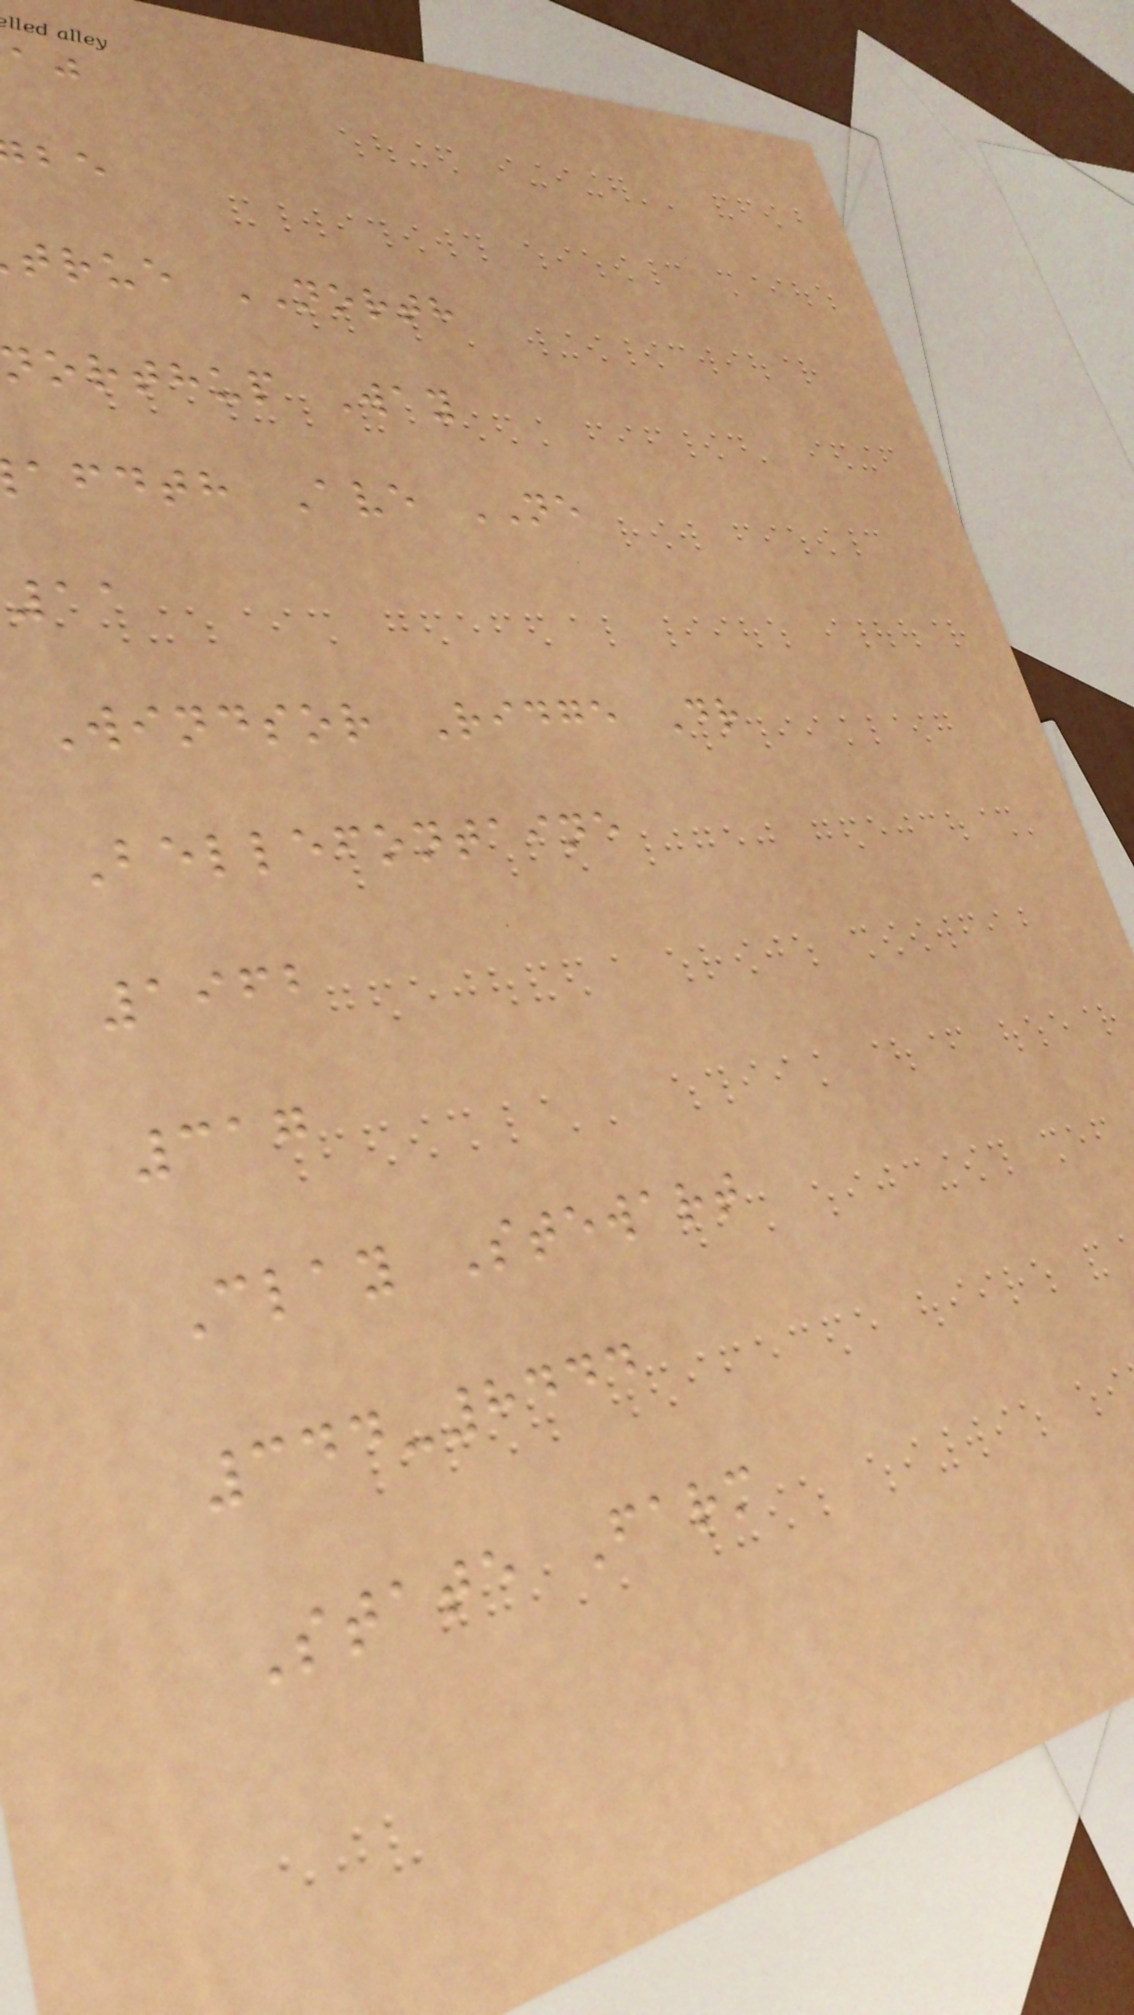true NORTH
orthup Way
afdth Ave NE
11
Windsor Ridge Dr
Bellefontaine
1962
317
Clay Stewart
344-8444
State Farm
